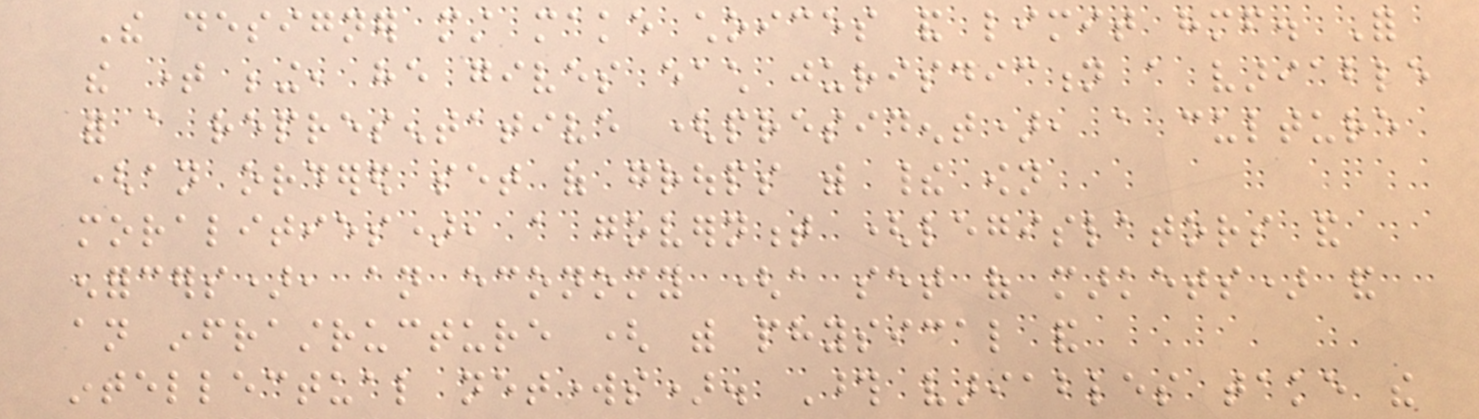The designer must make choices and limit himself. For
the time being, he gives each jurisdiction a variable
for a representative (president), a culture
(an ordered set of groups with their own
moralities), a government (legislators and
enforcers), an economy (a set of markets) and
an infrastructure ( with physical and
intellectual networks). Those variables take the
